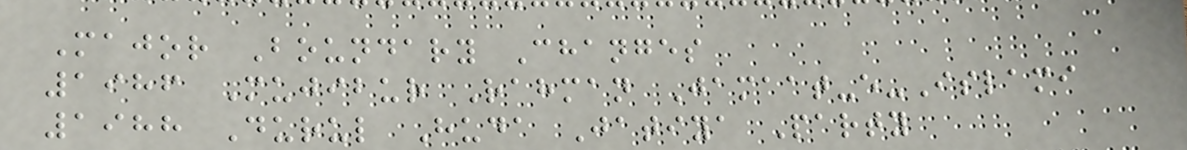Major Boundary Changes
1986 Mujibur Rahman Jamaat-e-Islami
1988 Durul Huda Jatiya Party
